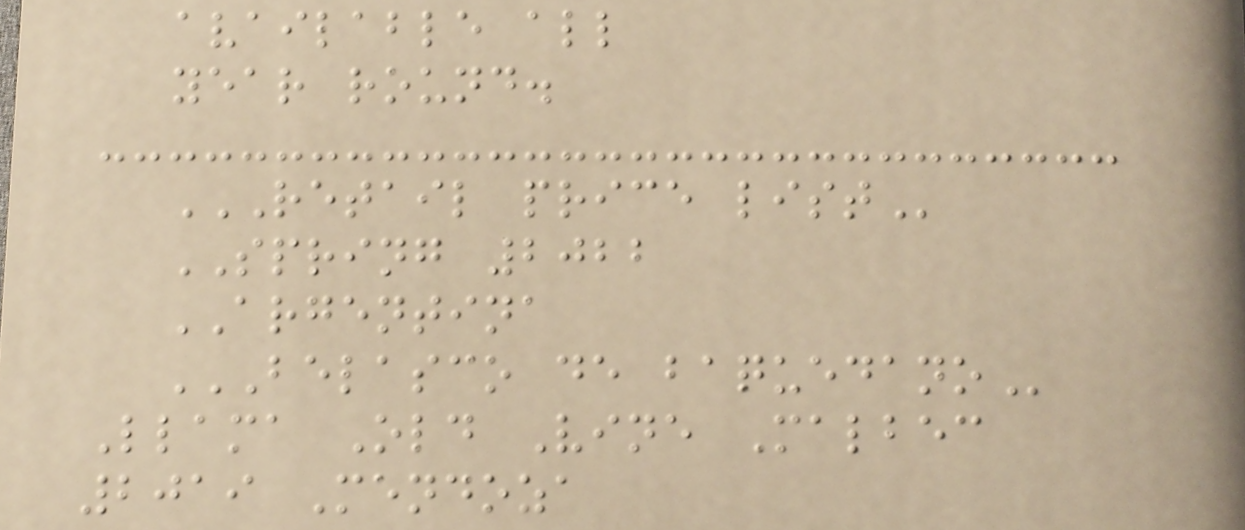available all
year round.
RETAIL PRICE LIST
SPRING 2022
ARGENTINA
BELASCO DE BAQUEDANO
Llama Old Vine Malbec
2019 Mendoza
